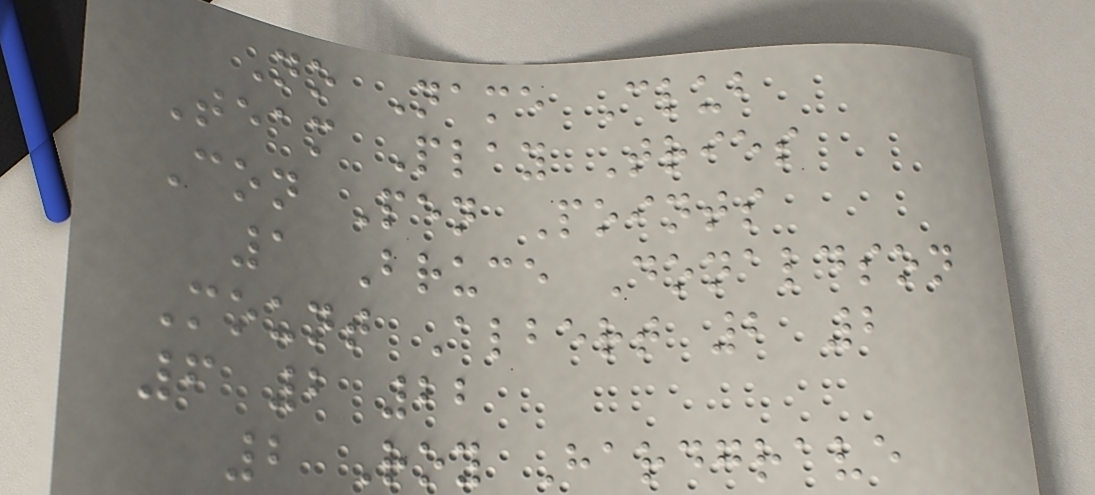No Name Club
Team Play Tries
Con Pen Points
1 Bruce Donaldson
Mount Albert 2 2
6 2 22
2 Roy Hardgrave
